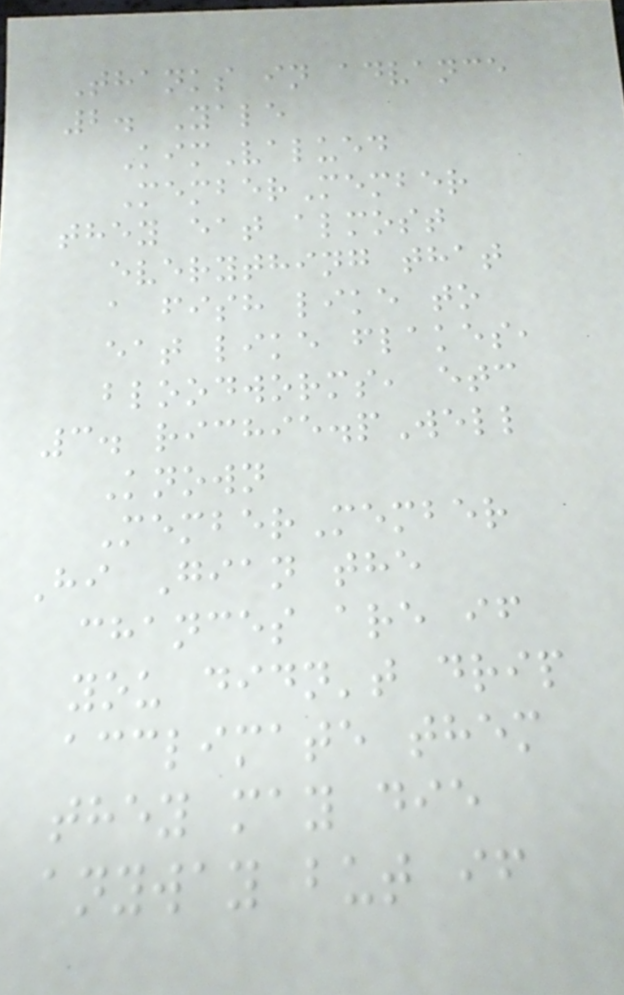Thanks in advance
2. Yale
KimValued
MemberMember
they eat almost
everything that
a fish like to
eat like flakes,
bloodworms, etc
3. richie.pWell
Known
MemberMember
Hi Gian the
chances are if
you didn't drip
acclimate them
they may die
anyway but if
